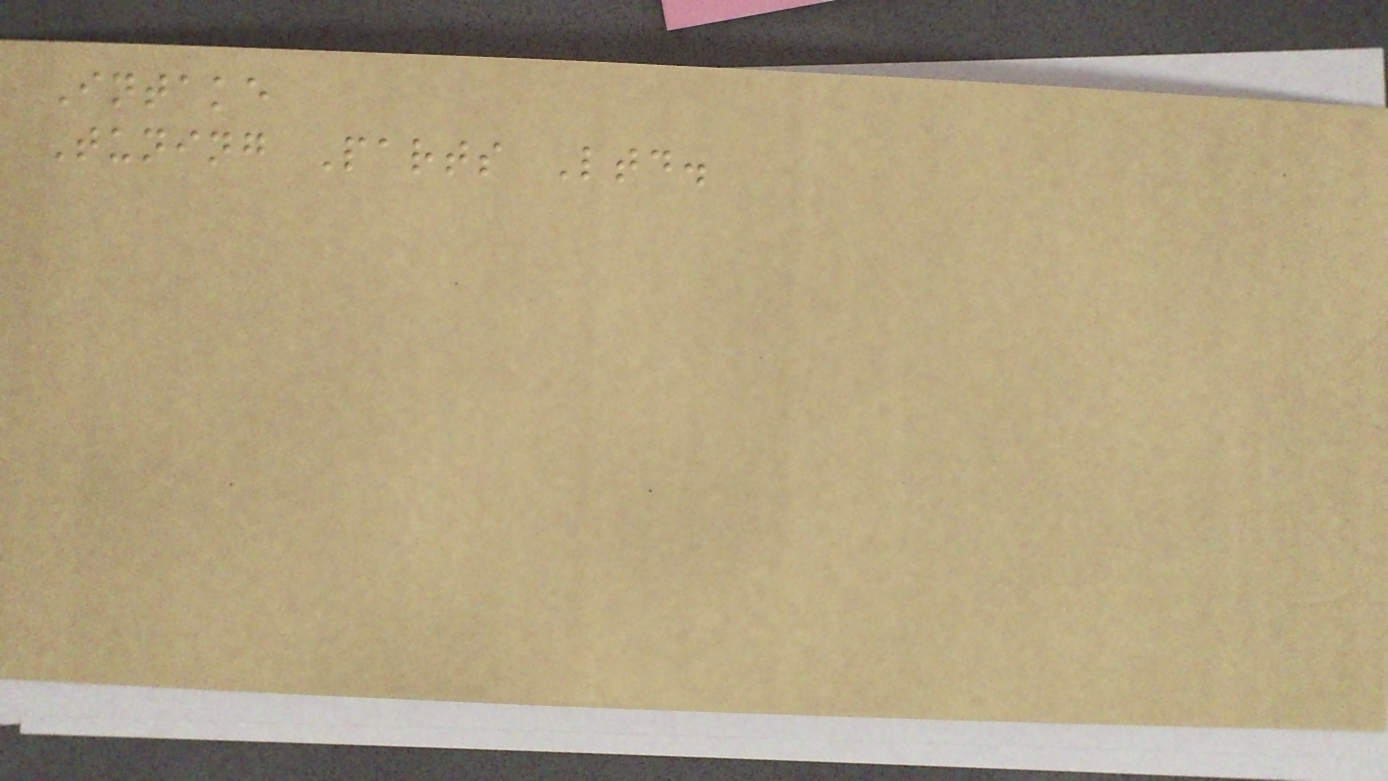Intake
Tuning Parts Ltd.
